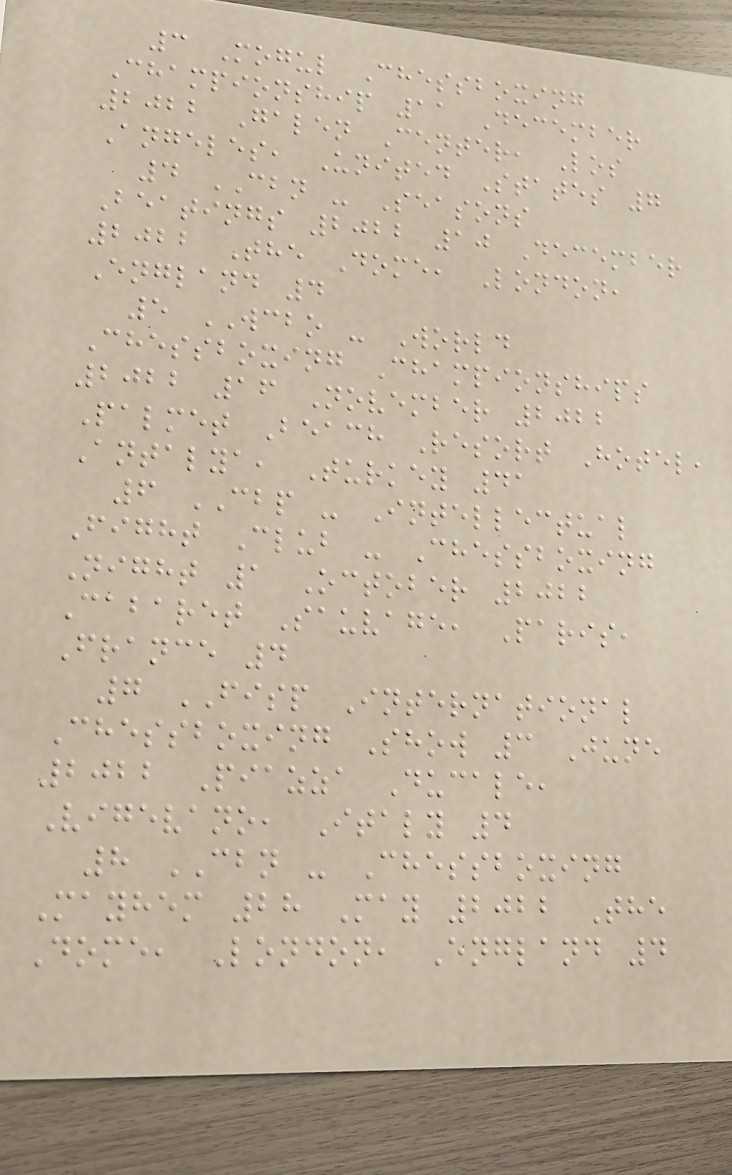3 Mogul Chessboxing
Championship 11 December
2022 Galen Center, Los
Angeles, United States 7
4 CBN - Seasons
Beatings 2022 10 December
2022 The Dome, London,
England 4
5 WCBO - World
Chessboxing Championships
2022 16 November 2022
Palmet Beach Resort Hotel,
Antalya, Turkey 41
6 CBP - Intellectual
Fight Club - Chessboxing
Night 1 October 2022
Cabaret Sauvage, Paris,
France 4
7 FISP International
Chessboxing Show 3 June
2022 Piazza Ducale,
Vigevano, Italy 4
8 CBN - Chessboxing
Mayhem 28 May 2022 The
Dome, London, England 4
